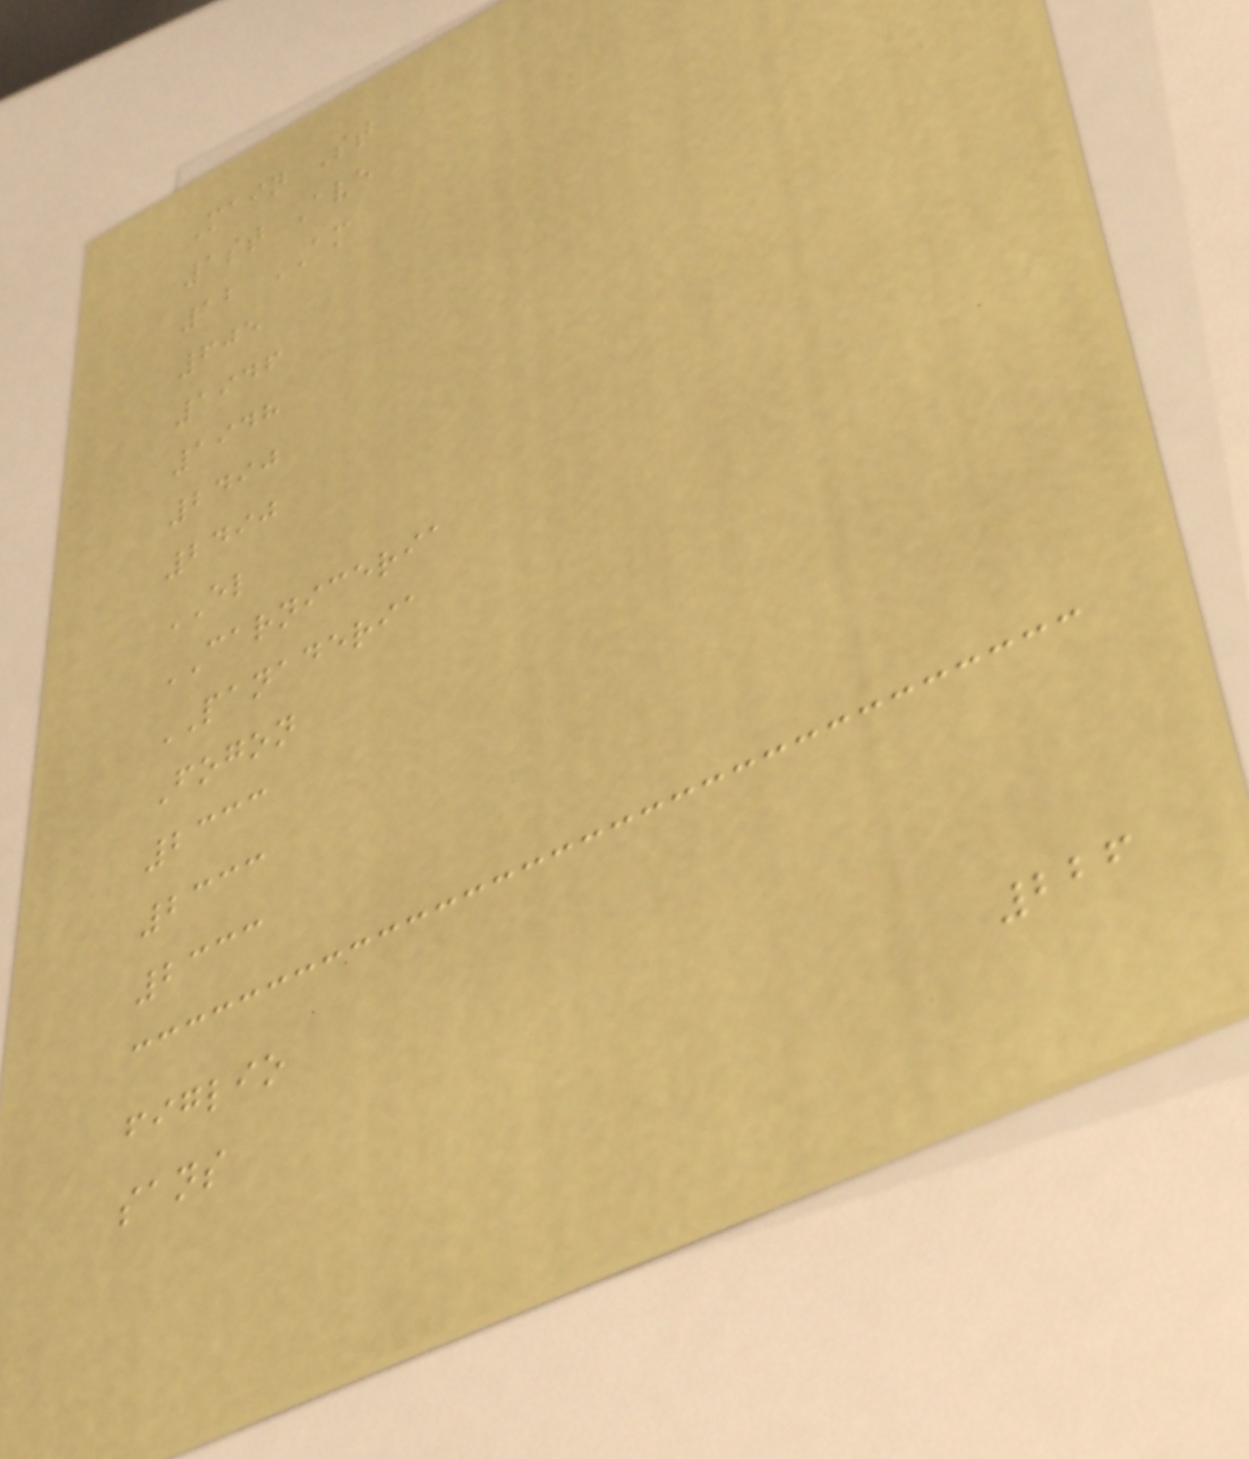Main St
1st Ave
12 AM
605
1946
1948
2490
2490
EL
CARNICERIA
PANADERIA
Fogon
2333
2333
2333
figlio
sans
226
